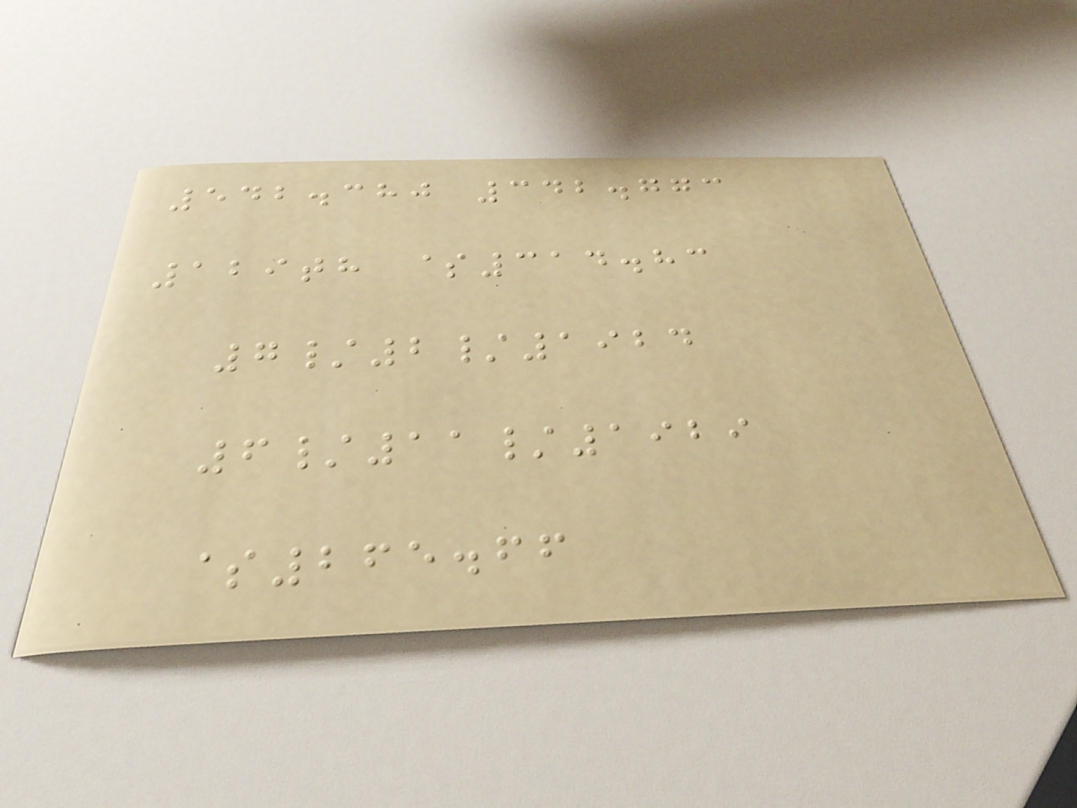542.380 342.773
129th $314.83
7/2/1924
6/11/1929
$265.66
